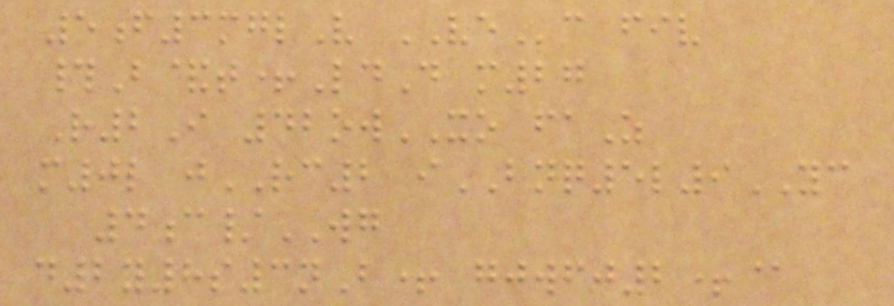5f3mglV VEc fiv
#B&t+LdD m27
R2I 42owXO faZ
m0l jRC2 iBNQ5l9YC
4c/WG
d2y8s3nB+ gjwfj2+@
